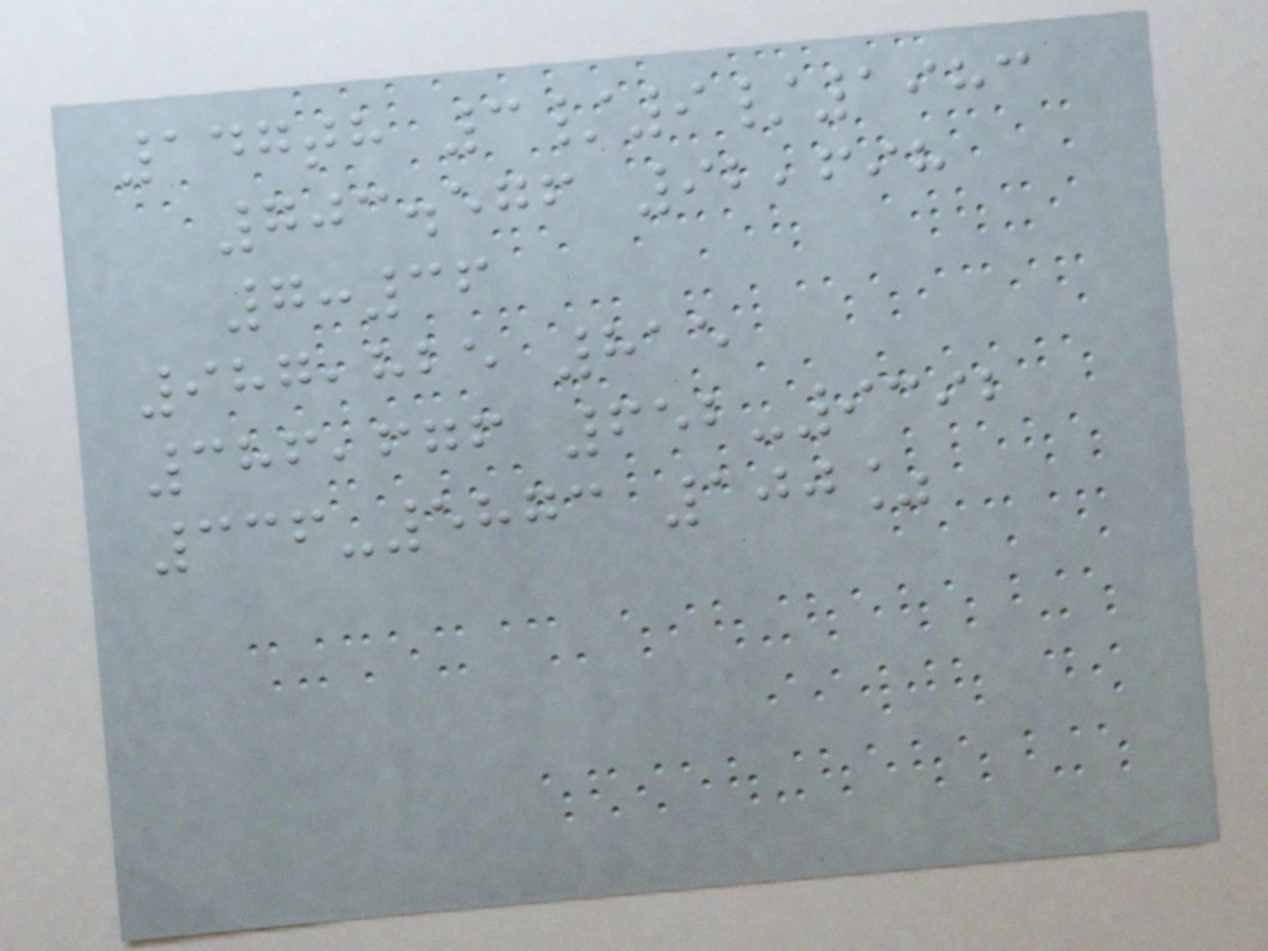147th 3/9/1983
703.576 92,698
7:36
987,825 815
386,676 652-9392
336-5873 100%
